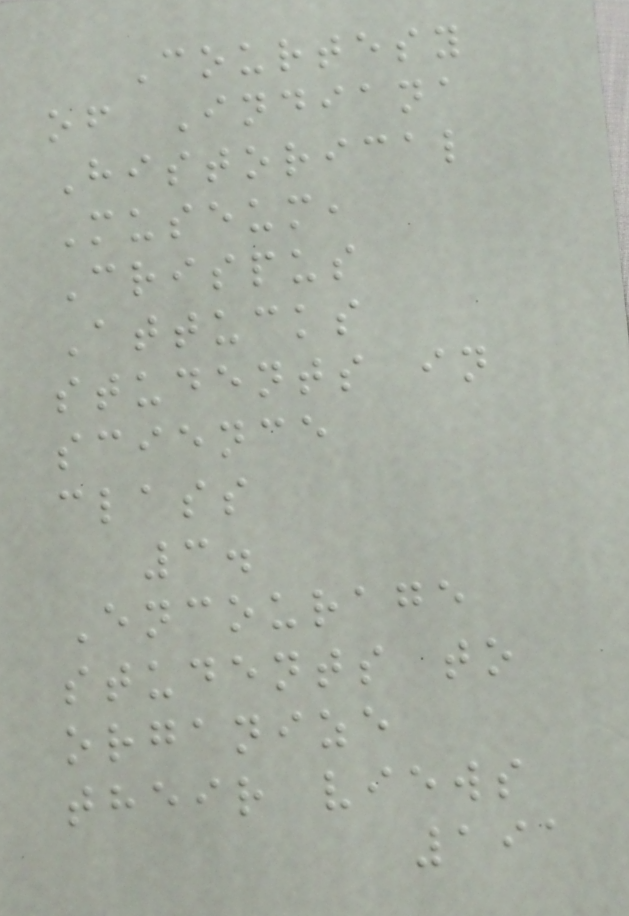Courtesy
of Indiana
Historical
Museum,
Crispus
Attucks
students in
science
class
3.
Encourage
students to
organize
their views
191
